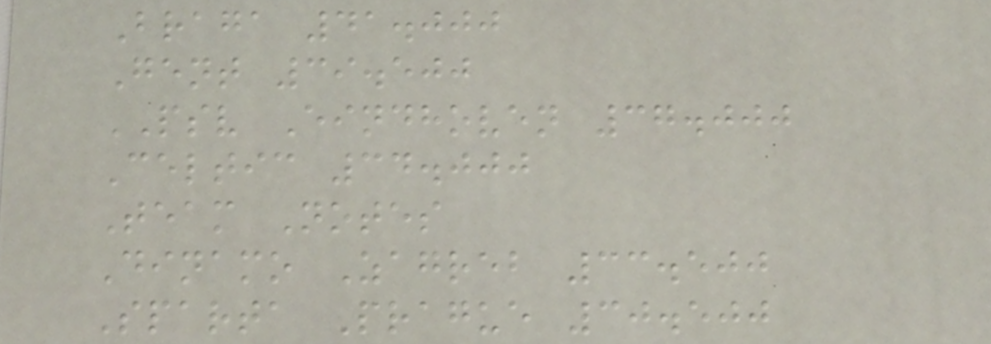Braga 41.000
Gent 39.500
PSV Eindhoven 37.000
Celtic 34.000
Team Notes
Dinamo Zagreb 33.500
Sparta Prague 30.500
